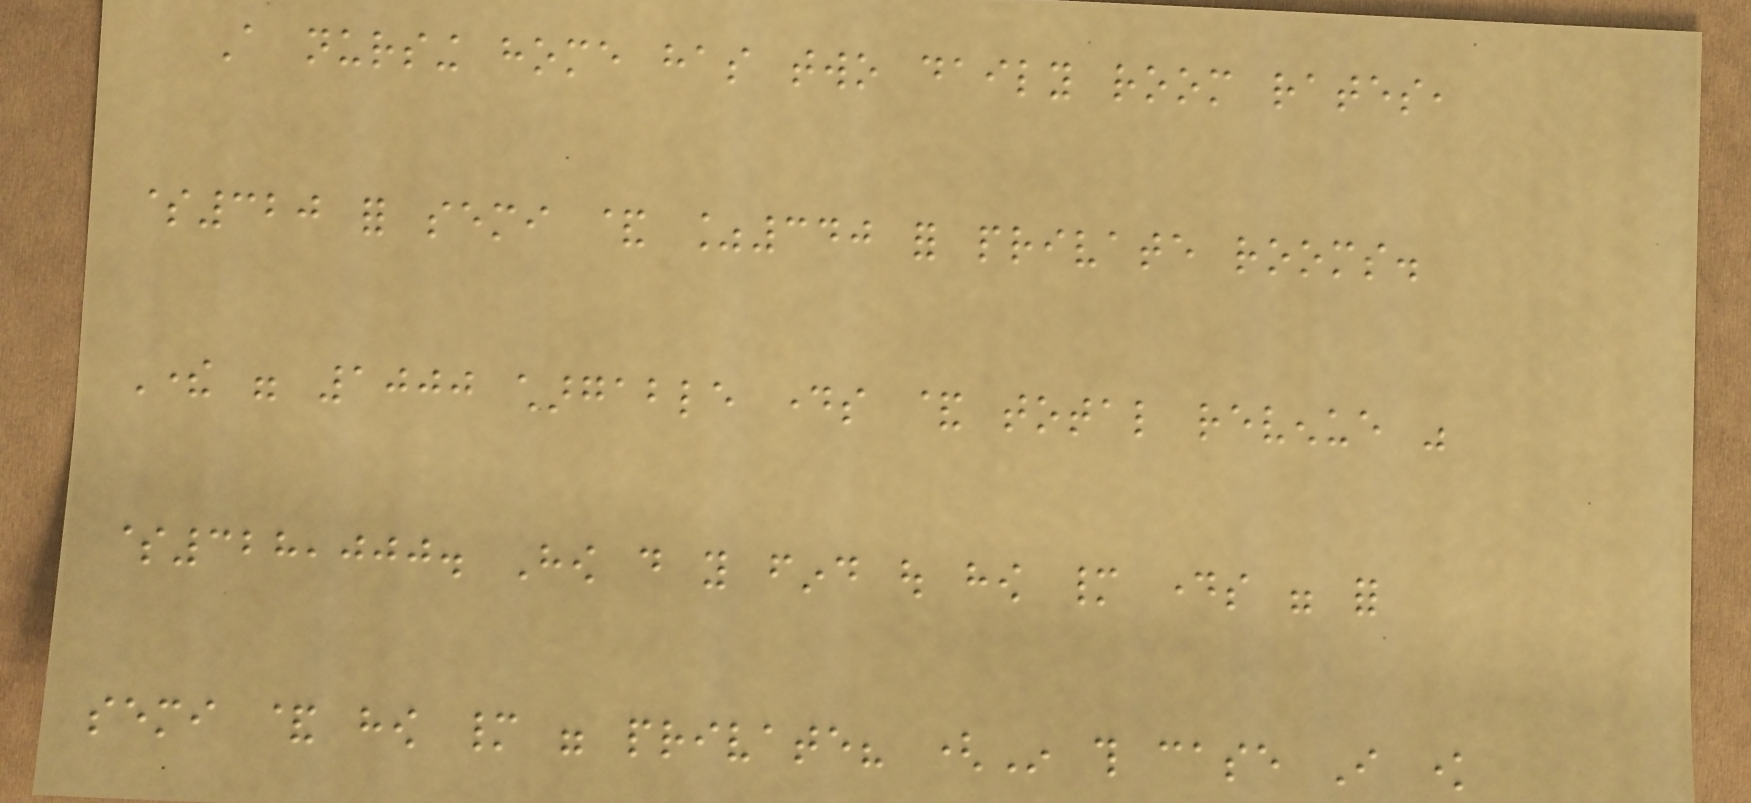A nursing home has two daily room rates,
$320 for semi & %340 for private rooms.
There were 1000 chargable days & total revenue was
$328,000. How do you find out how many days were for
semi & how many were private? (In this case I know
